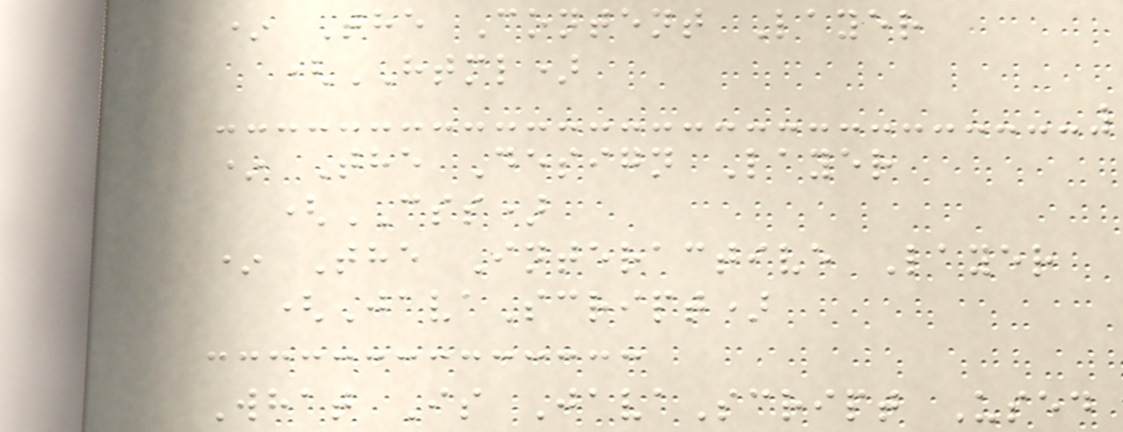* The Content Layer
(HTML)
* The Design Layer
(CSS)
* The Interactive Layer
(JavaScript)
What Is JavaScript Used
